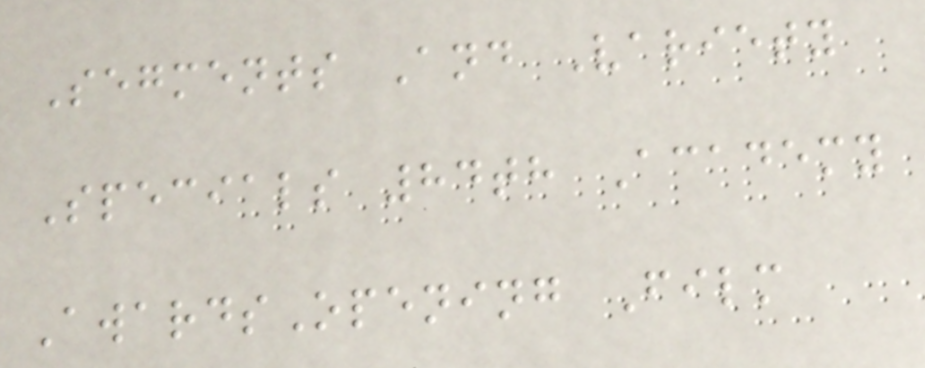Segments And Variety
Specials 84th Academy
AwardsOpening Film
